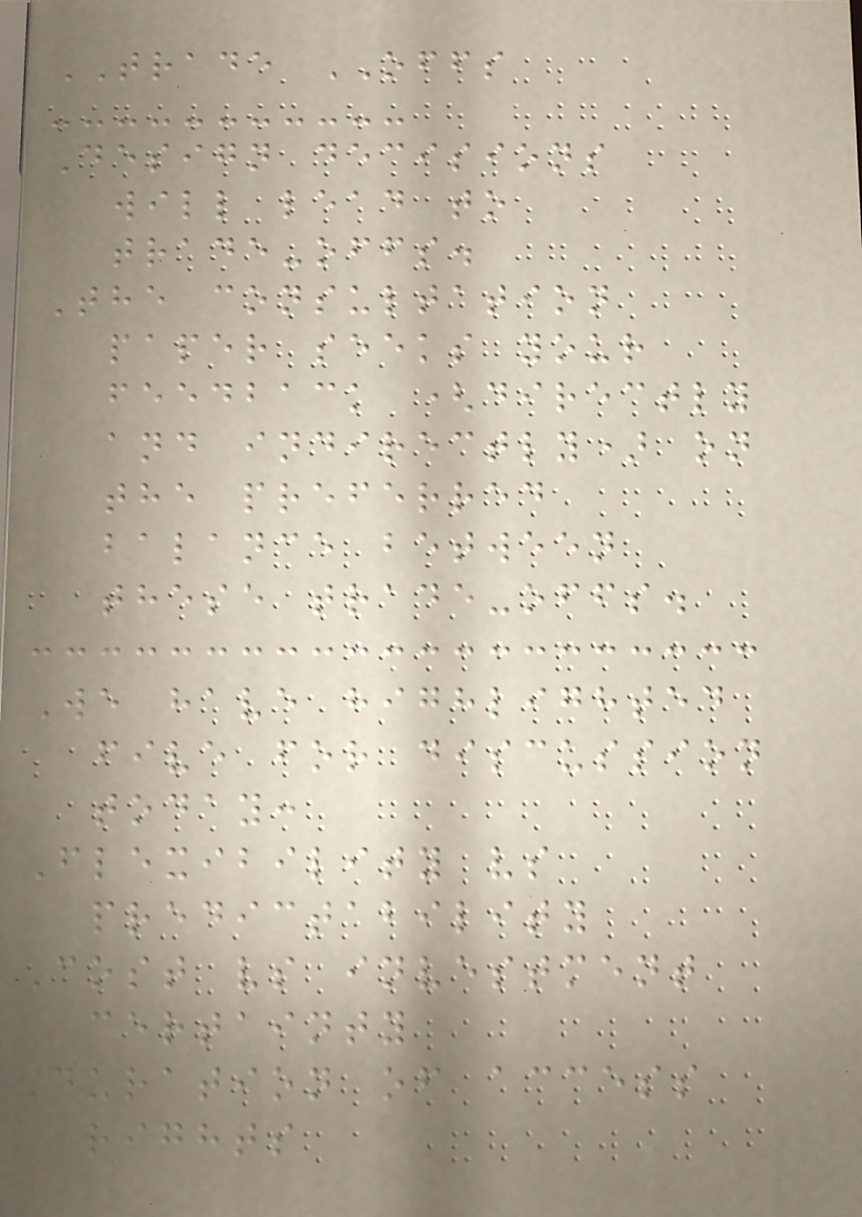TRADE OFFS
Design decisions
will lead to
trade-offs.
The consultation
paper seeks your
feedback (directly
and indirectly) on
the preferred
balance between
these trade-offs.
We have highlighted
five for discussion
today:
Flexibility vs
predictability
Cost vs investment
certainty
Duration of access
rights
